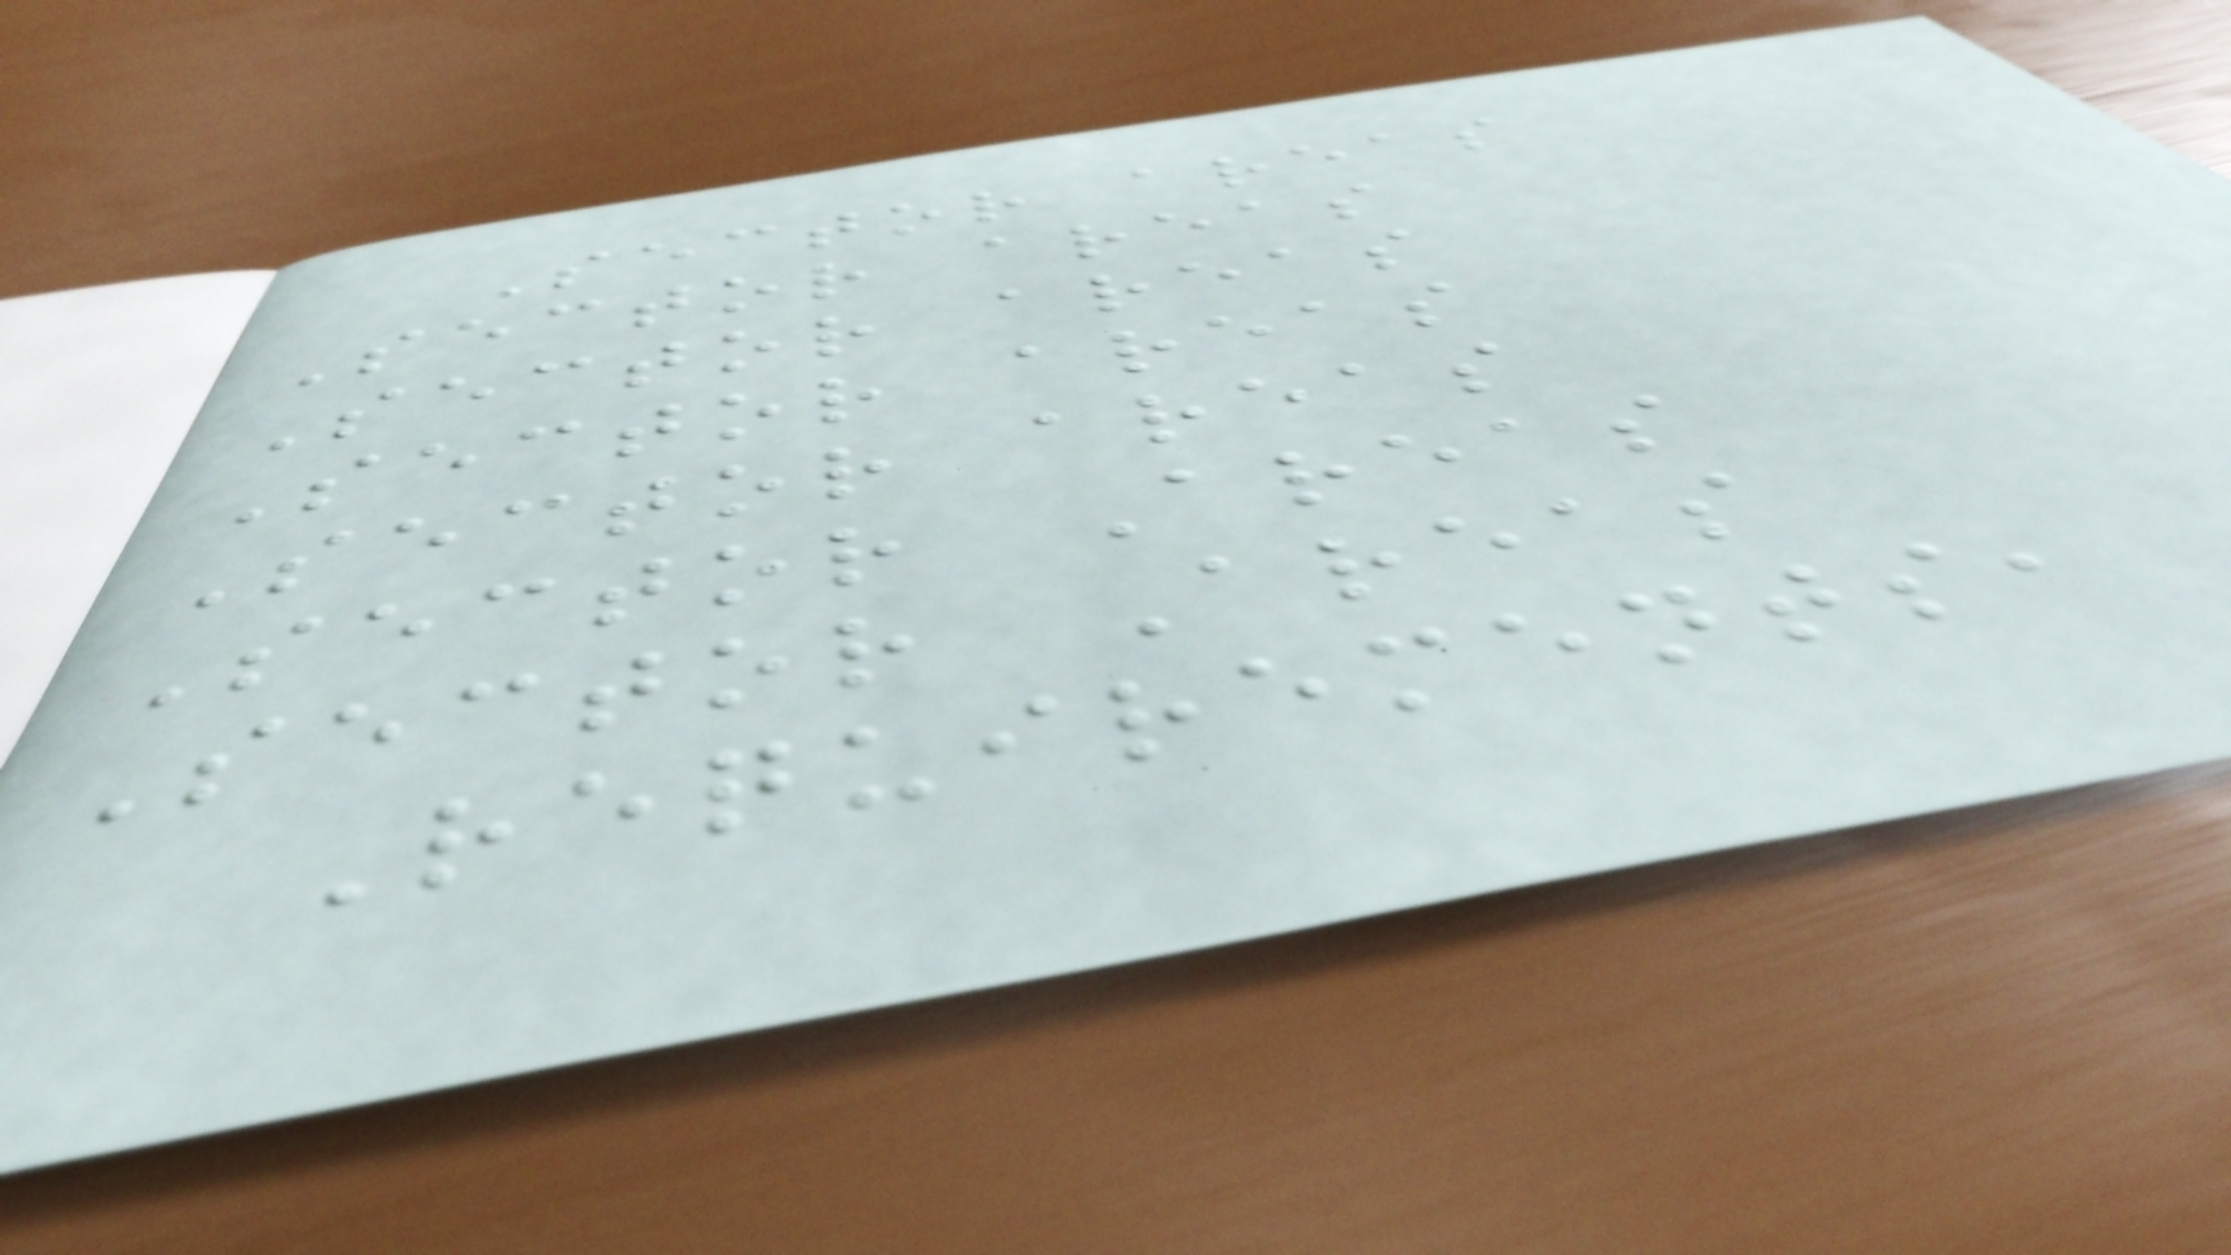Sector areas
Sector areas
Sector areas
Sector areas
Sector areas
Sector Areas
Sector Areas
Requirements,
